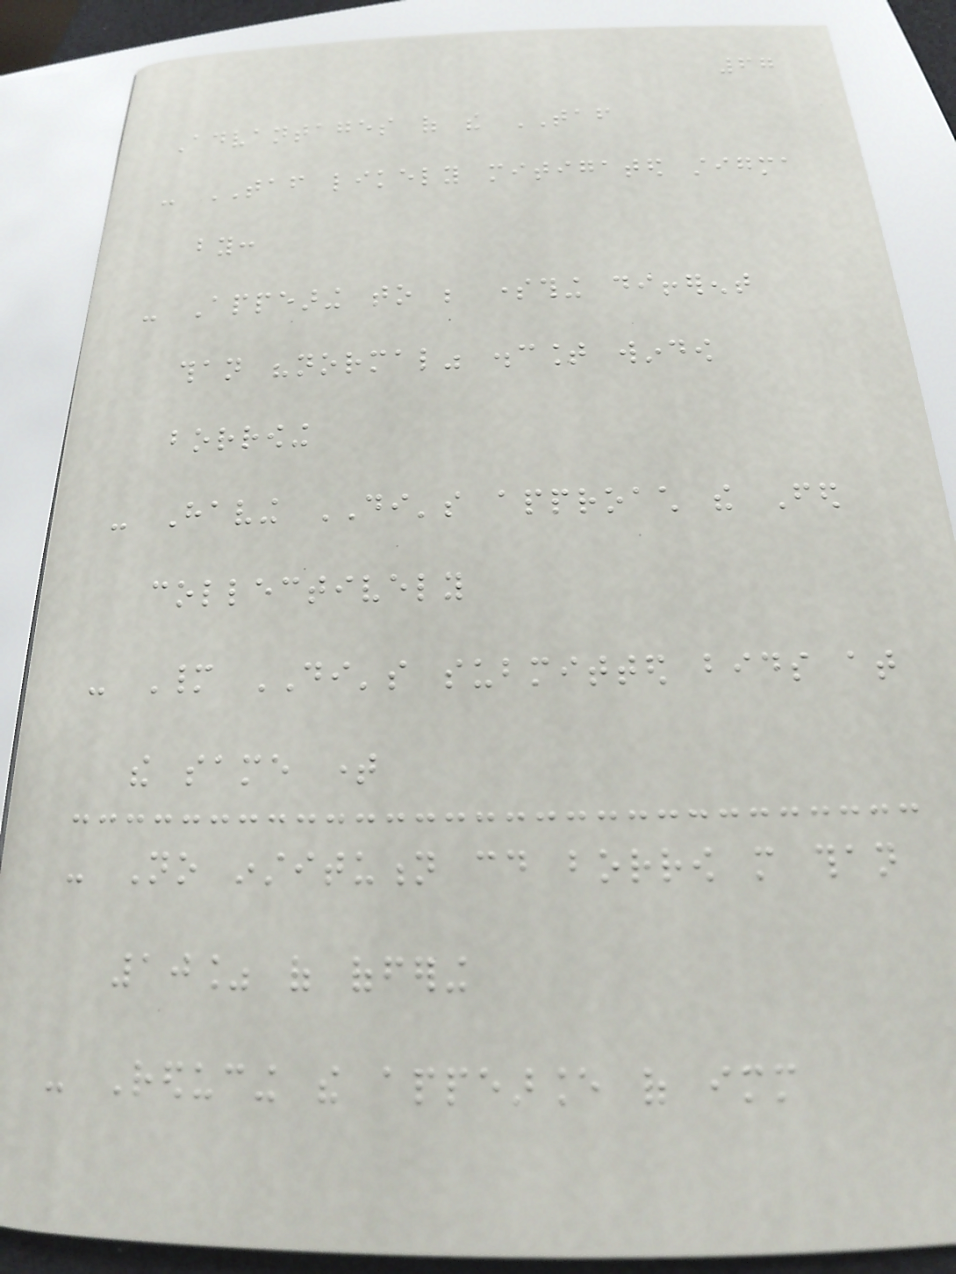67
Advantages of the TAF
- TAF likely mitigated stigma
by:
- Appearing to be something different
than "normal" discount window
borrowing
- Having DI's approach the Fed
collectively
- Many DI's submitted bids at
the same time
- No institution could borrow more than
10% of offering
- Reducing the appearance of immediate
